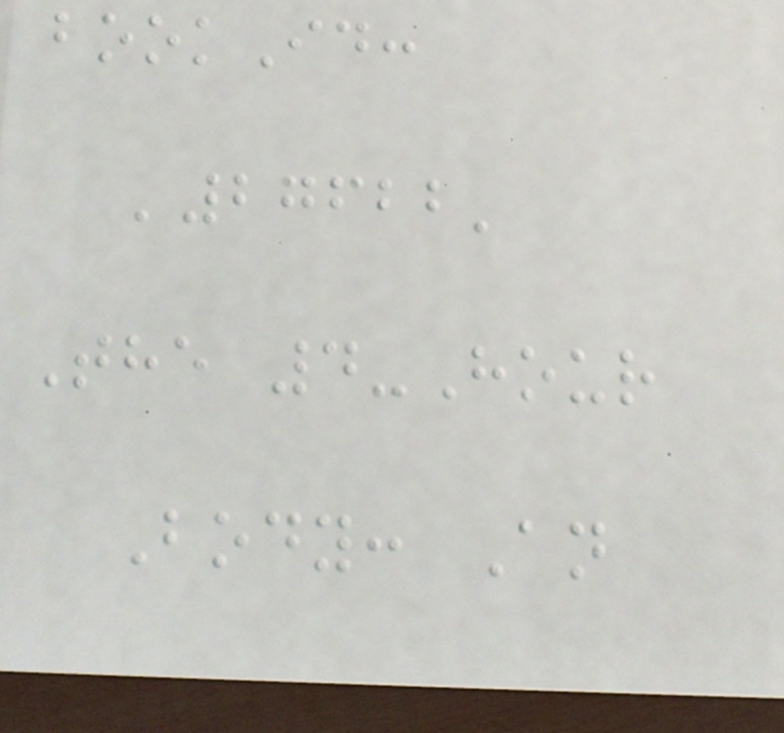bookId:
'27622'
The 4-Hour
Body: An
